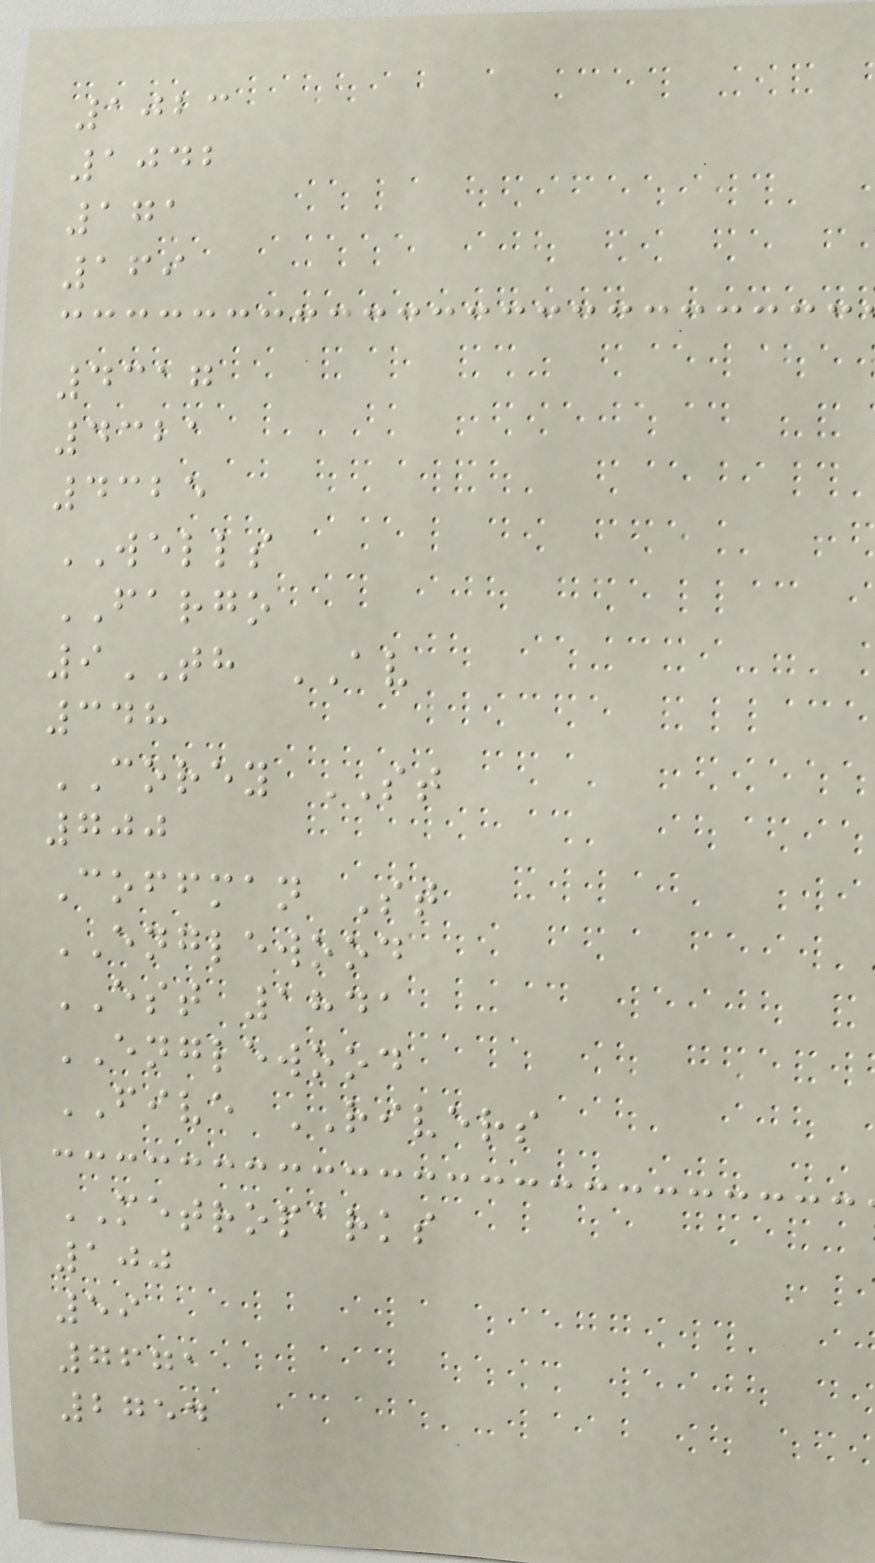1023
1042
171
169
4317
4321
4325
WELLS
FARGO
9TH AV
348
COREY ST
700
Coffman St
ENGLEWOOD
EST 1841
ENGLEWOOD
FIVE RIVERS
METROPARKS
100
59
7671
2754
